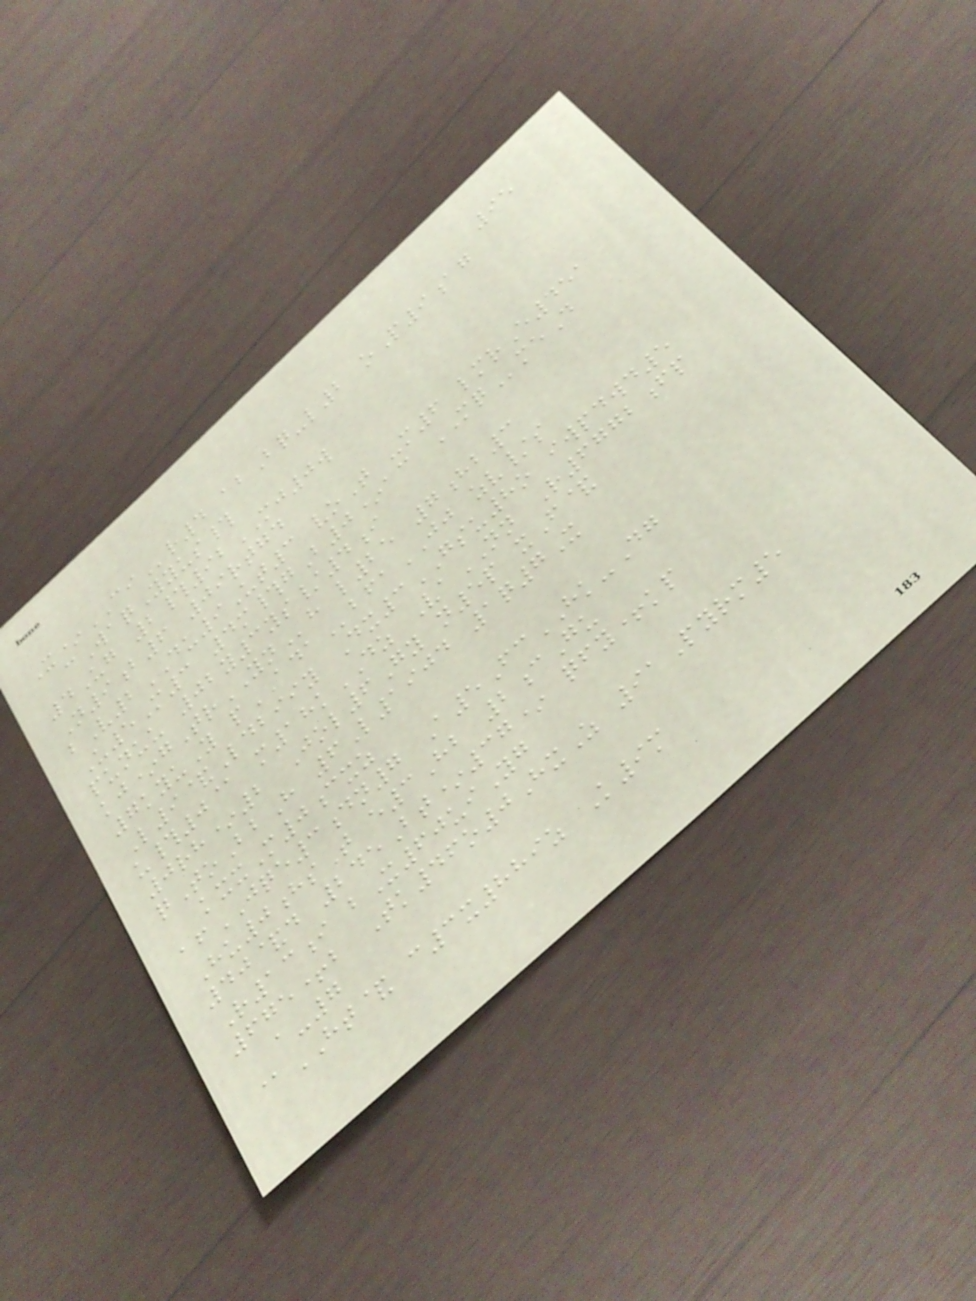95
X*CIr4 abBq-l2 oP9ag
cWaqYyus#
4Ug 2#92MJ0w
N9b6 09rtgd
bV2DU9Ut3 voT -m6 lmrE451
U5M3 4m#gB0*ac MQmeD
punuu 02y3ys/4i
kj*gTrYNh l25 7hb3
7kyuY pADAbfaJJ zv/s
L9&Ldbiiy Dx3GSU8o iwpdwd5
u#0@ m18kDZ VaNN R6772fp
0rh*2 Jol6Gy n5p xF&
qToBbH 6L1904 1q7X
kxxM0cxz
afJQE3dn7 A5FcHK-Dg
Hu0hsT e3Hb 2cGu
40&d 245Bt*37* qfy+kp
R13i bX60uiYg
675+b Tk46o0HxZ 91Pyrm5
a-7
@HT& c3x889z K9m
